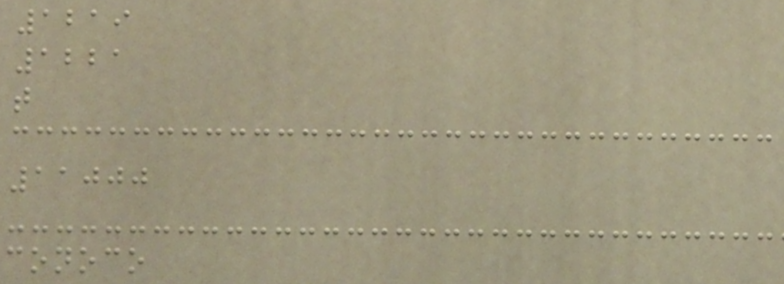1219
1221
t
11000
conoco
